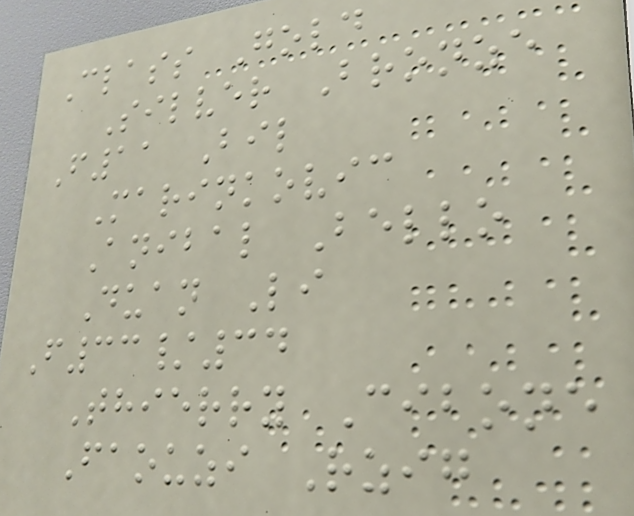Class Gold
Silver Bronze
F11 Bil
Marinkovic
Anibal Bello
Duan Li
F33/34
Thierry Cibone
Faouzi Rzig
